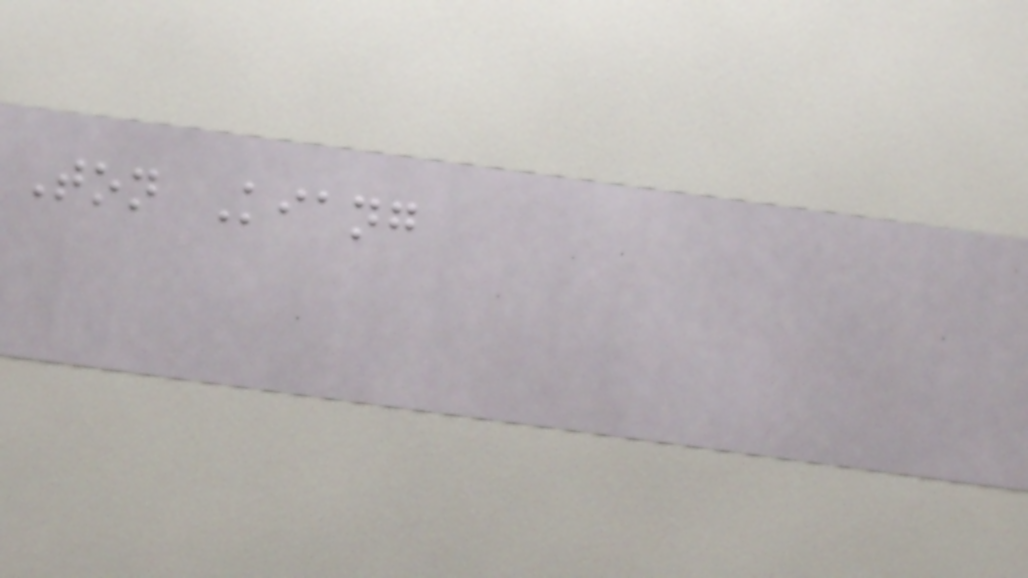Ton Kiang
